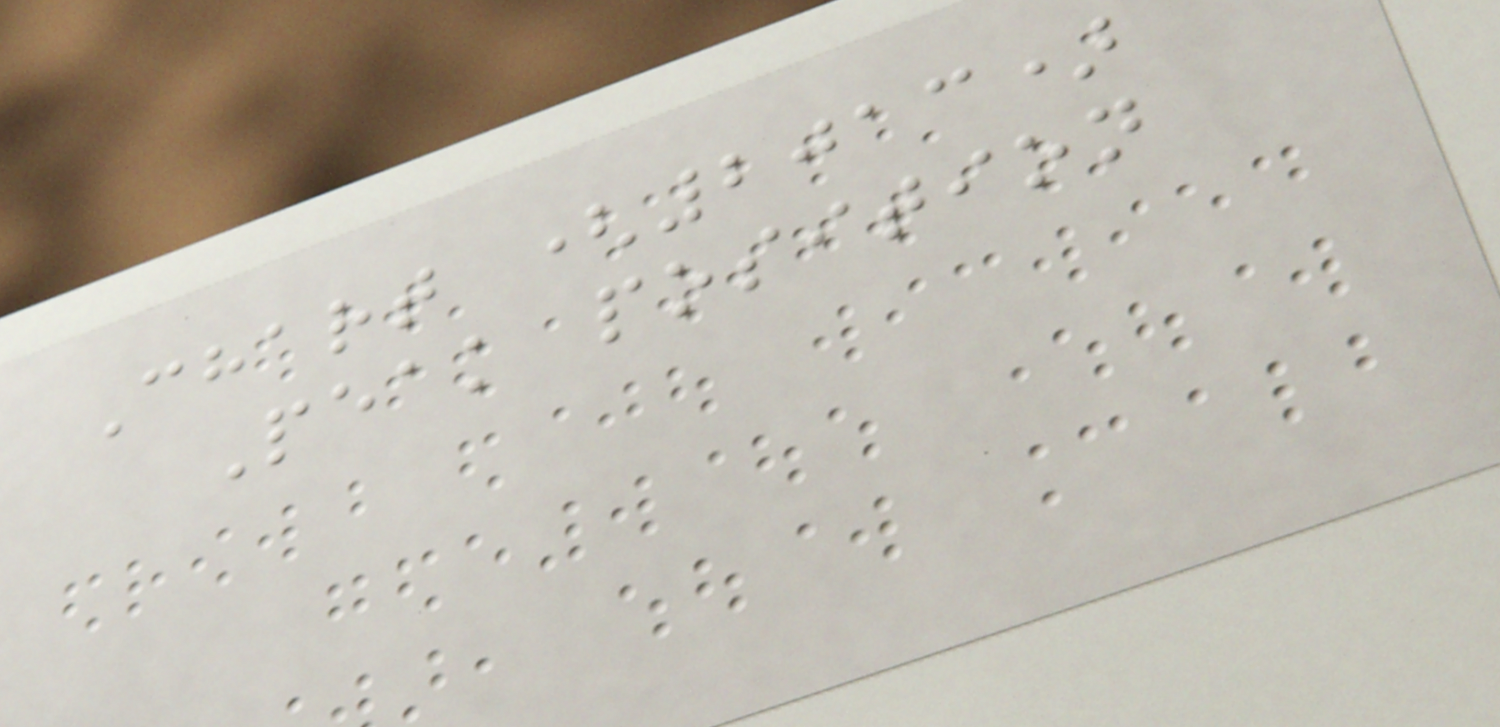Chart (2013)
Peak position
